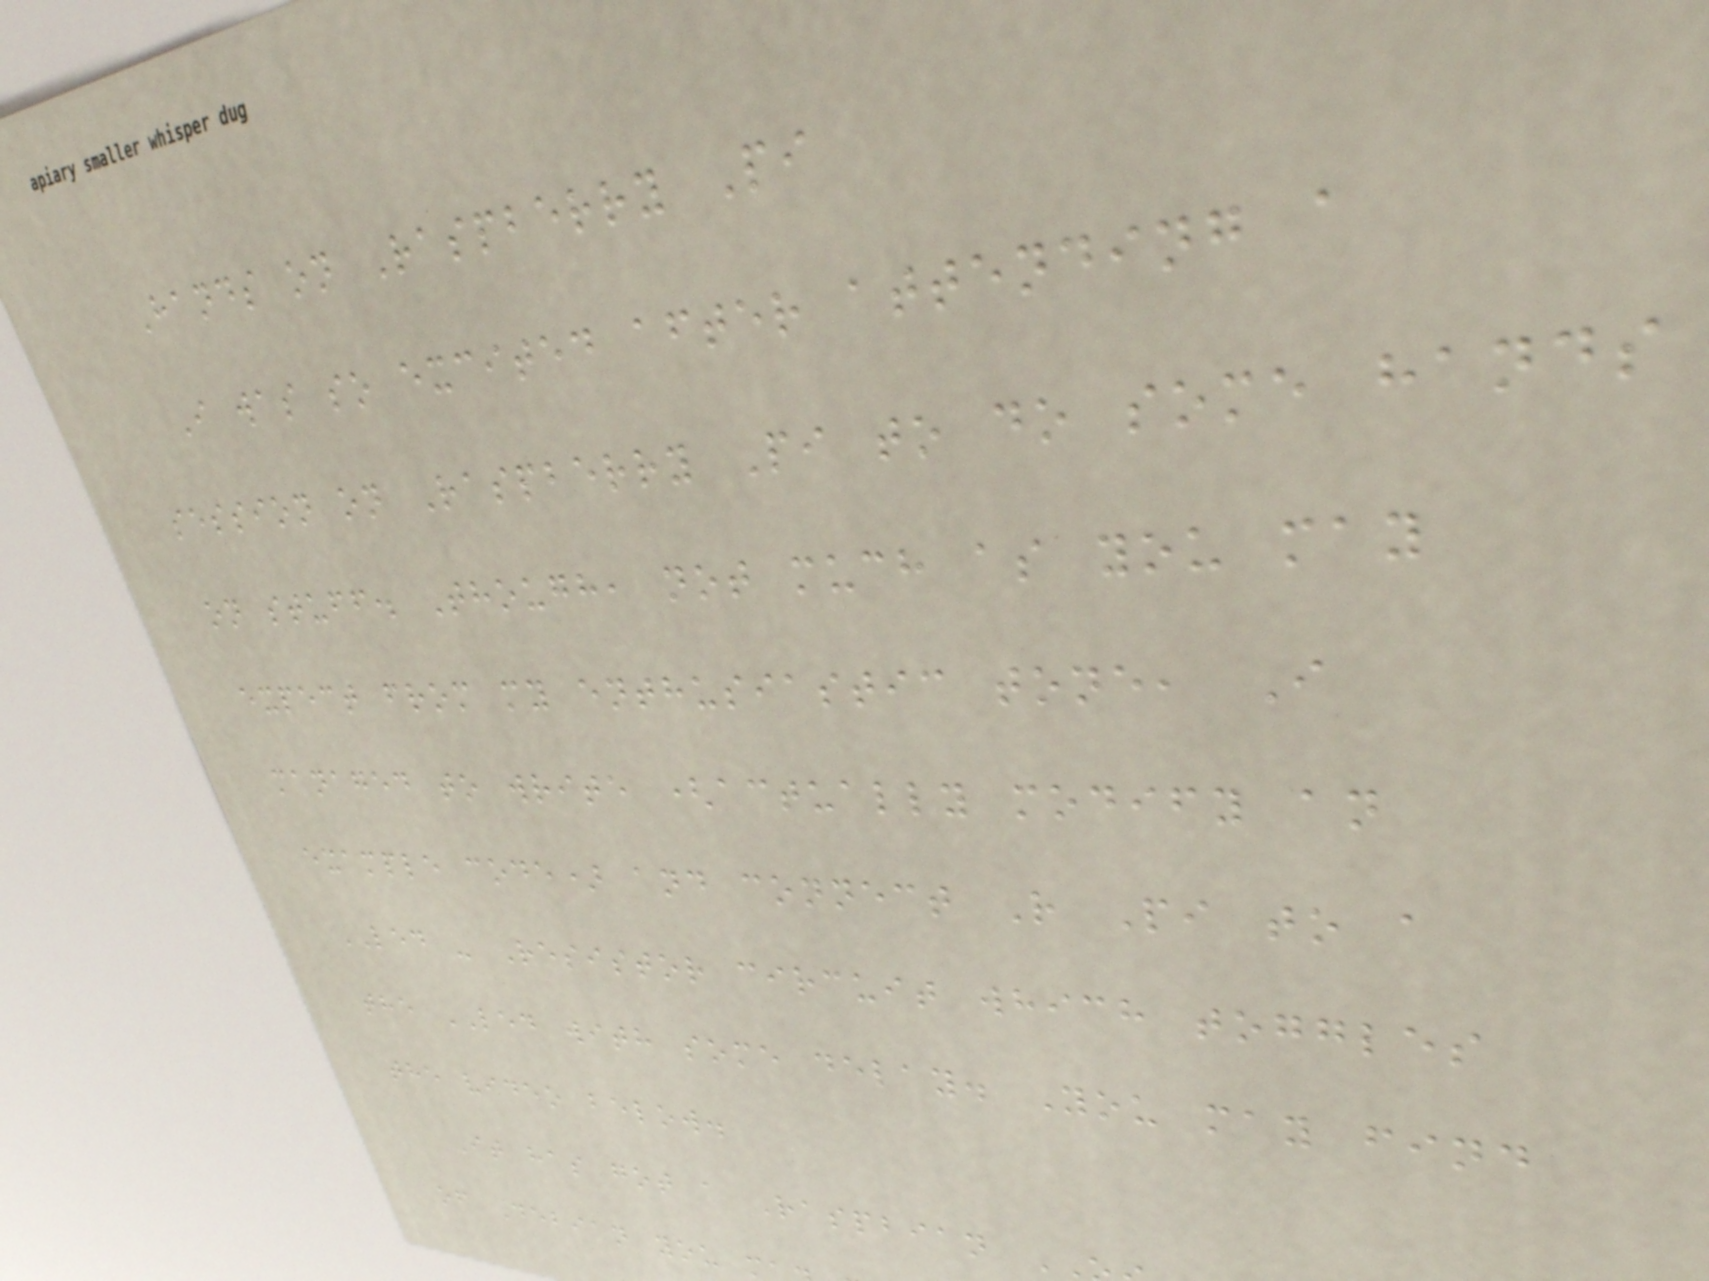Hands on Raspberry Pi
I was so excited after attending a
session on Raspberry Pi to do some hands
on stuff. Though, not much as you may
expect from my enthusiastic tone, I
managed to write (actually modify an
example code) and connect R Pi to a
LED - Resistor circuit which toggles
the LED with some delay. You may find
the video below.
It has got a Raspbian
of Debian you m
